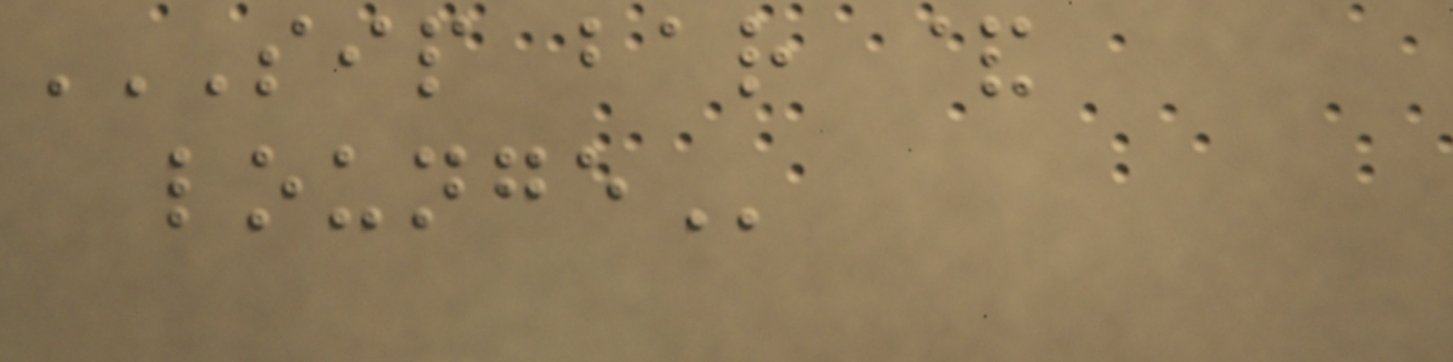SIP BAR &
LOUNGE
